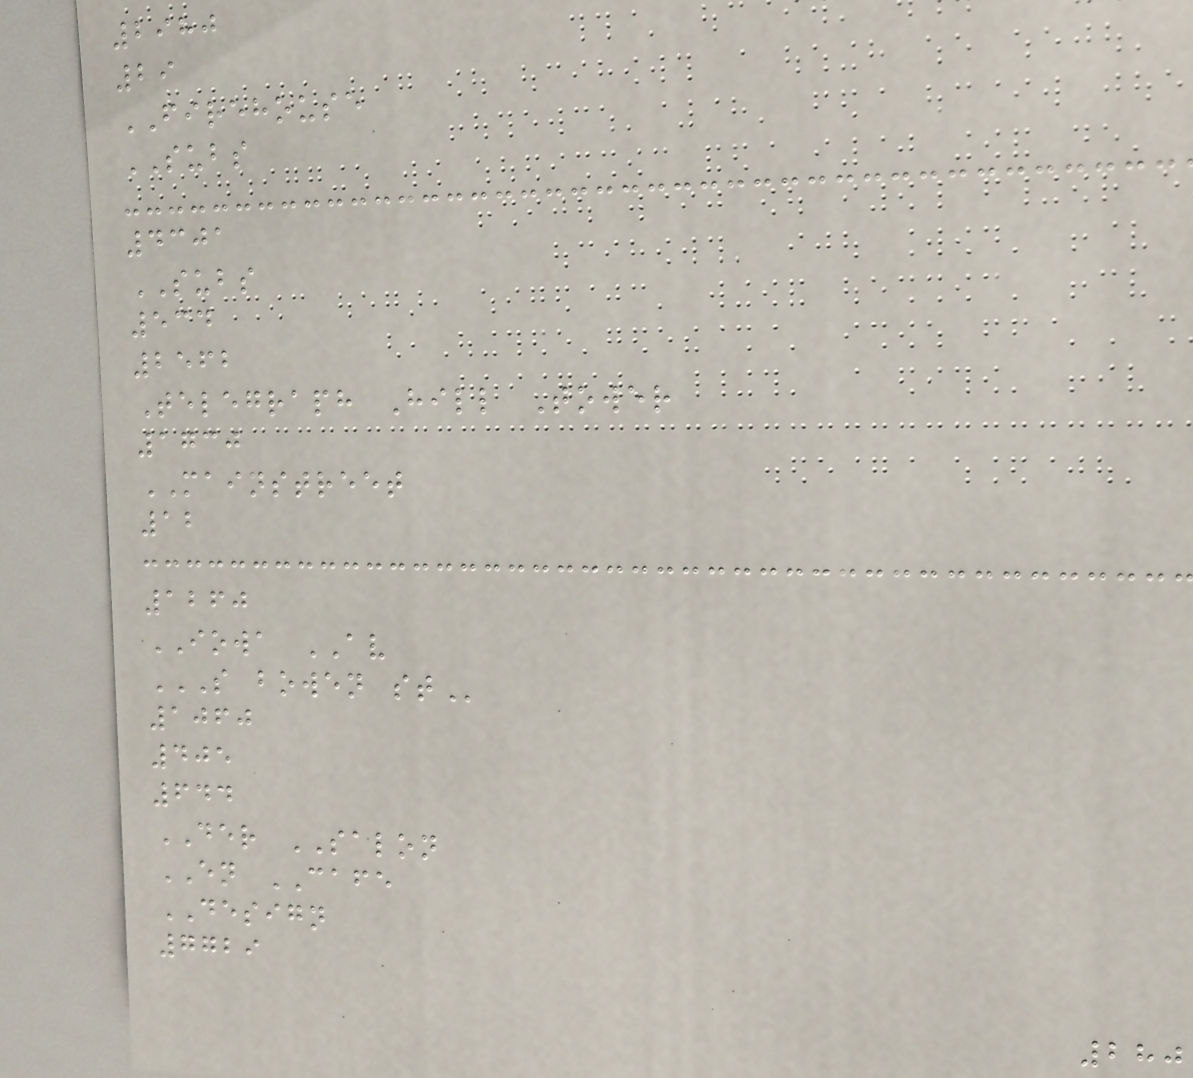2980
29
FIREHOUSE
SUBS
4301
SUBS
534
2562
Telegraph Hill Tower
1730
MAINSTREET
12
1260
IOWA AV
S BOWEN ST
1060
405
644
DER SALON
EN CAFE
DESIGN
7729
280
